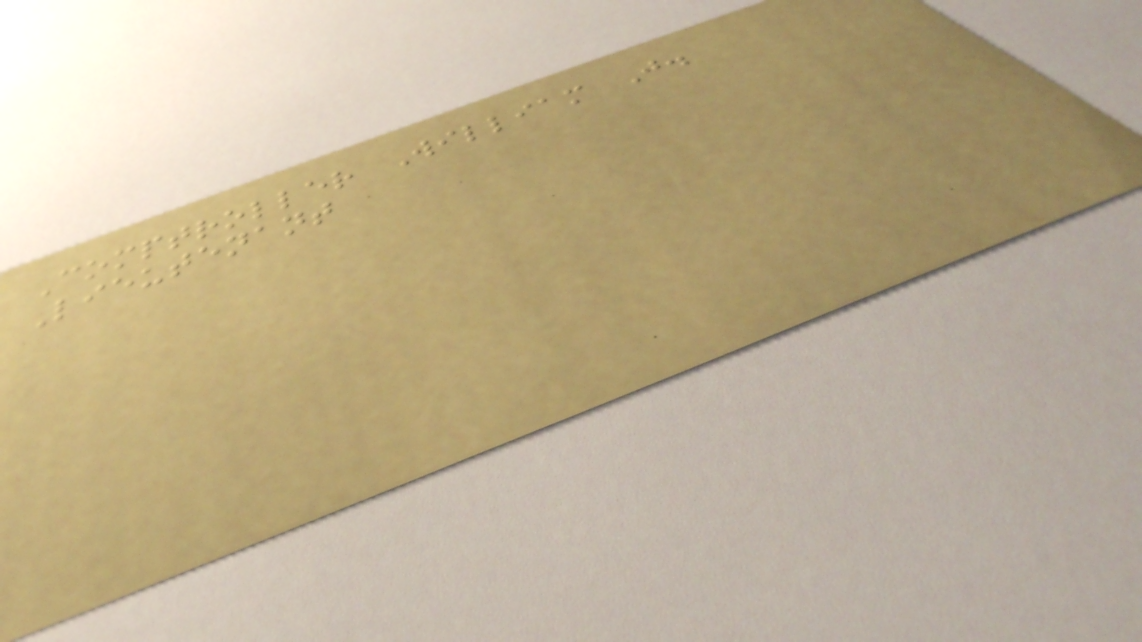Comptroller William J.
Lieutenant
